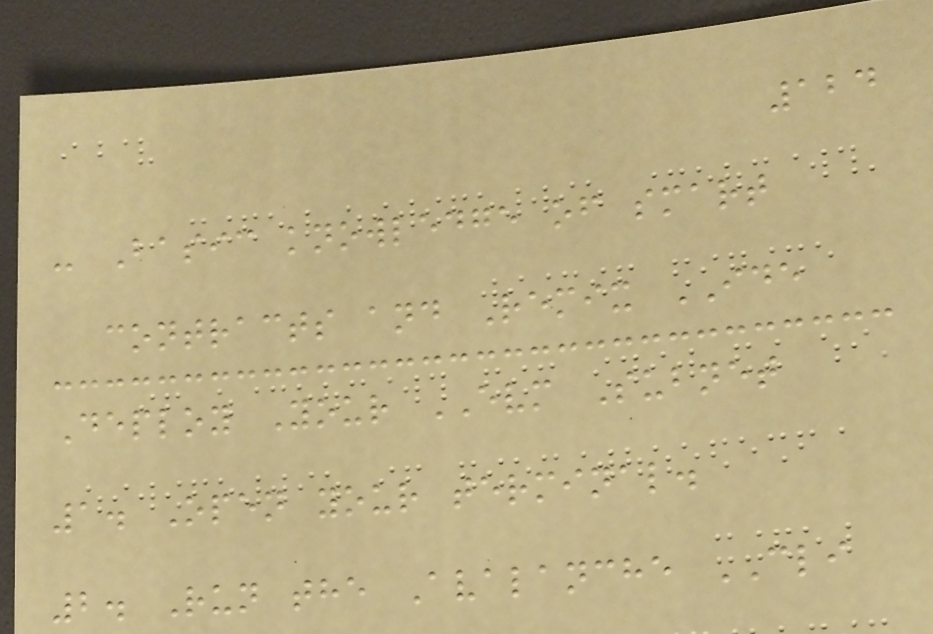124
- Basic knowledge of smart
contracts and Remix IDE
Deploy Your EVM Subnet
1. Open your terminal.
2. Run the Avalanche CLI
